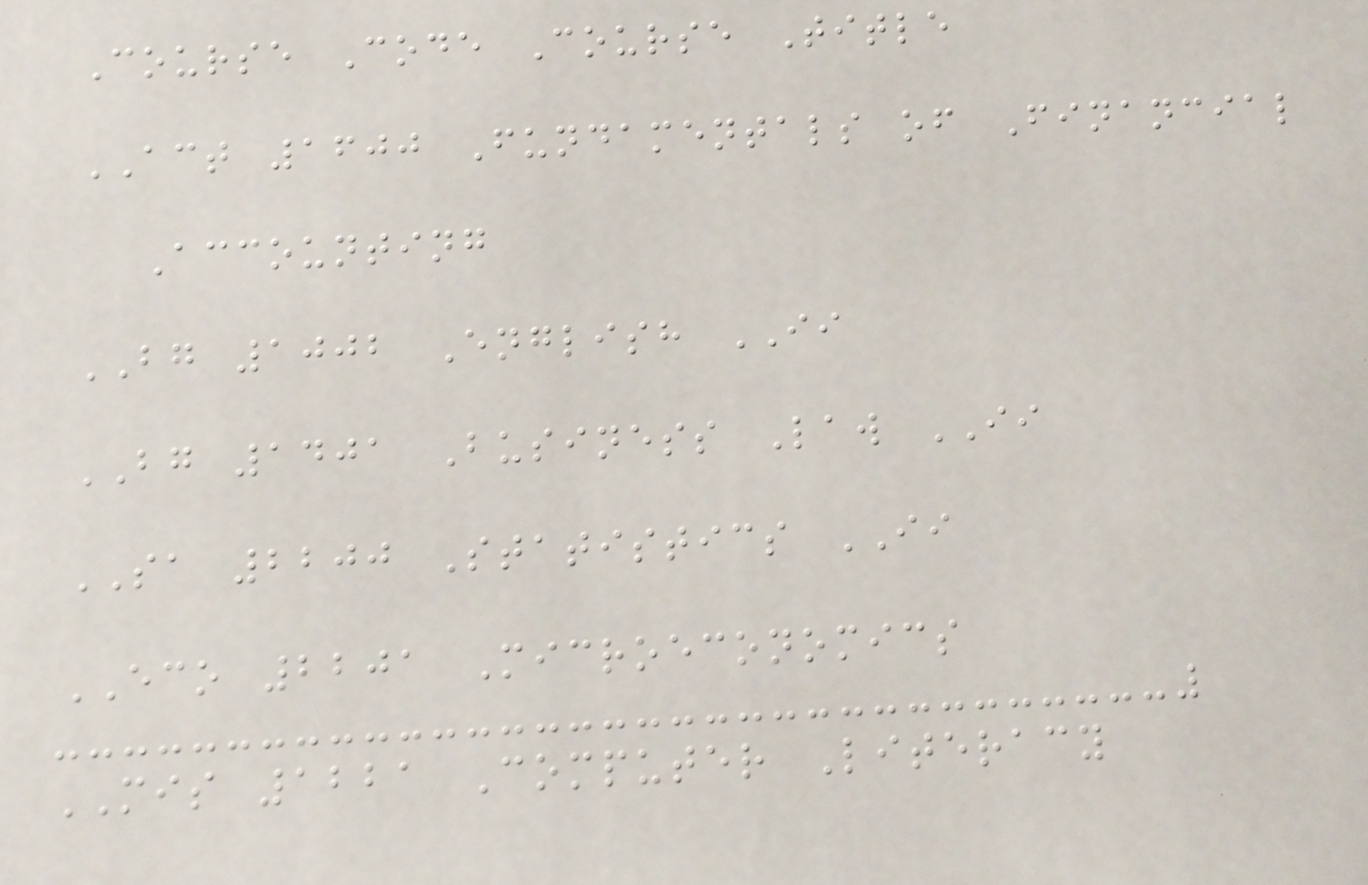Course Code Course Title
ACT 1600 Fundamentals of Financial
Accounting
BG 1002 English II
BG 1401 Business Law II
SA 2200 Statistics II
ECO 2201 Microeconomics
MIS 1221 Computer Literacy
